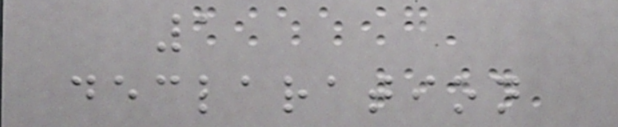1
declaration
